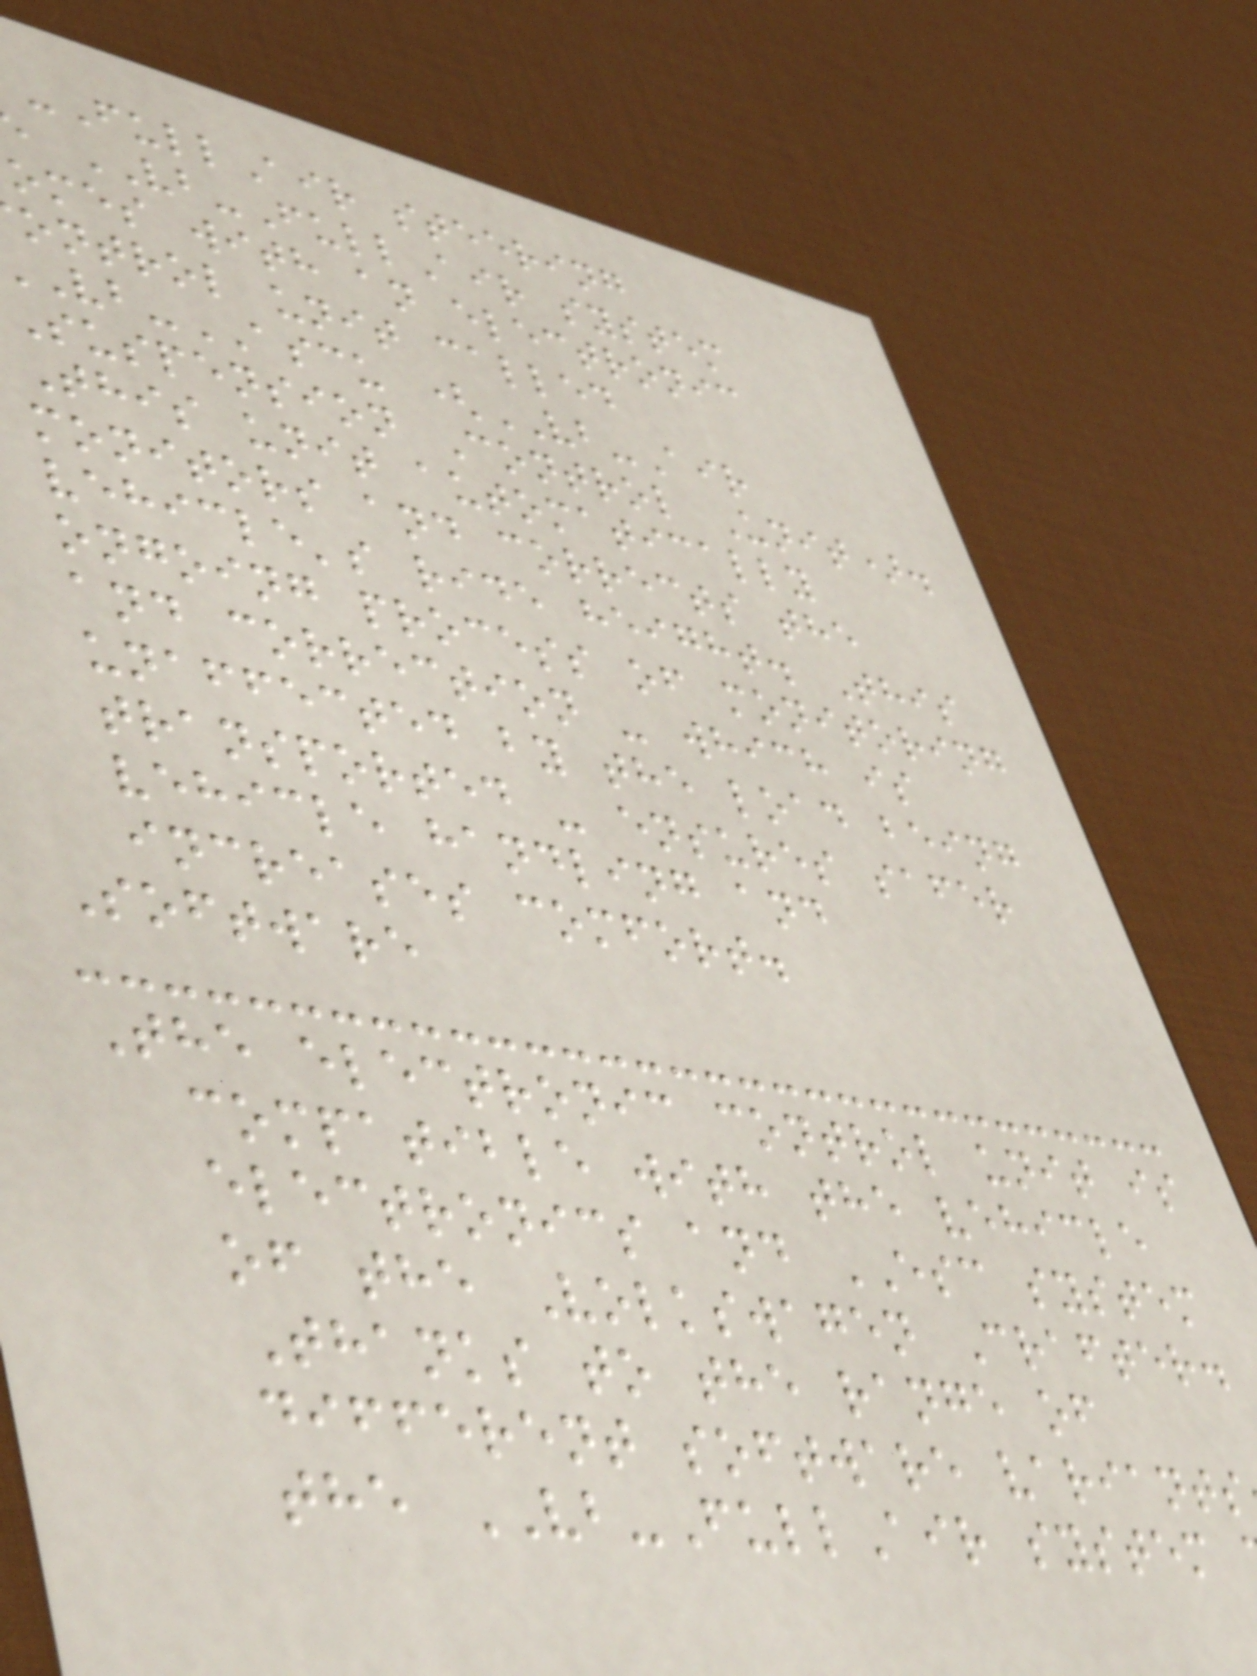-FullAir steering
VB-FullAir system
omes with an electronic
ontrol unit called
-ASCU (VB-Air
Suspension Control Unit).
This unit automatically
monitors and corrects the
vehicle's ride height. This
ongoing process of monitoring
and correction - which is
unaffected by the load being
transported - ensures safer
vehicle handling and
increases comfort.
Software
The electronic control unit is
compatible with the vehicle
electronics and ESC system
of the Volkswagen Crafter.
Thanks to the range of
different software variants
the VB-FullAir system
